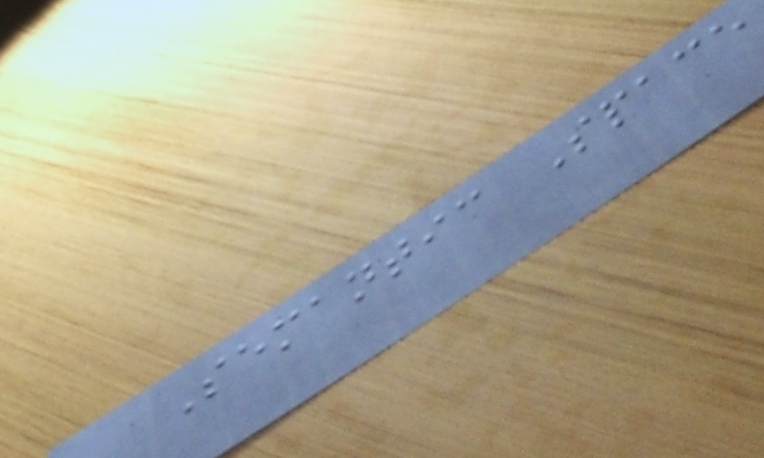Semantic Space
